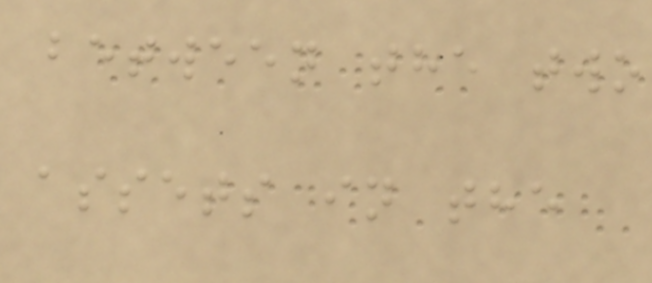between the two
assets in the
